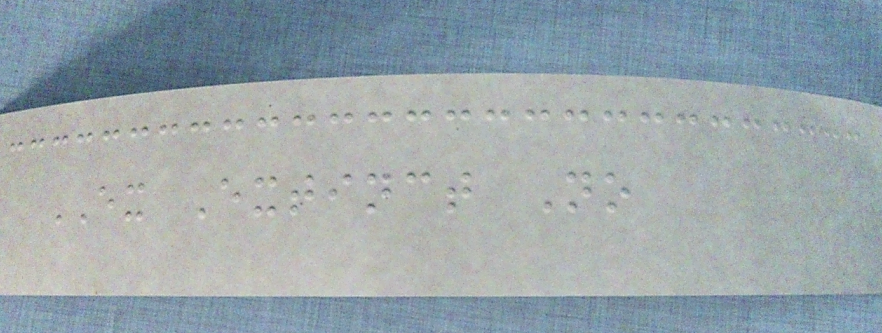EX Extinct No
